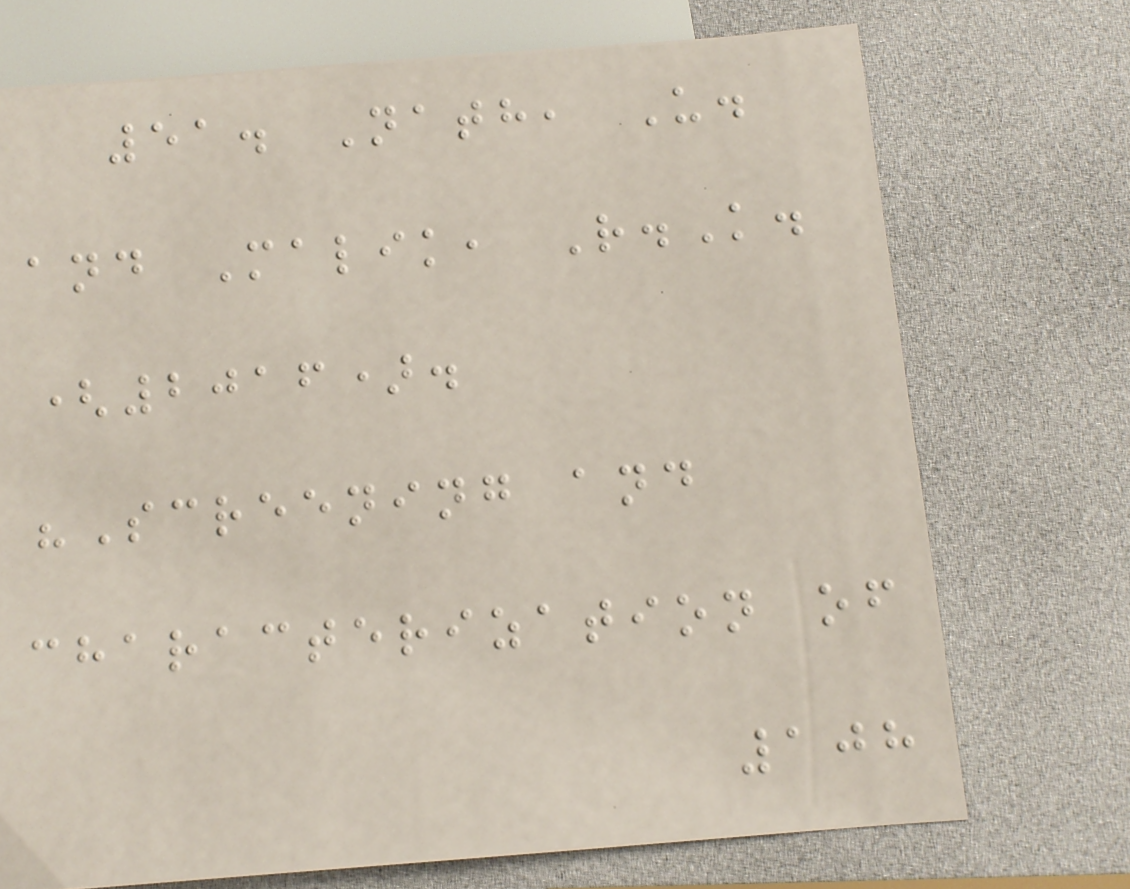51. Nath, U.
and Malik, R.K.
(2016).
"Screening and
characterization of
108
